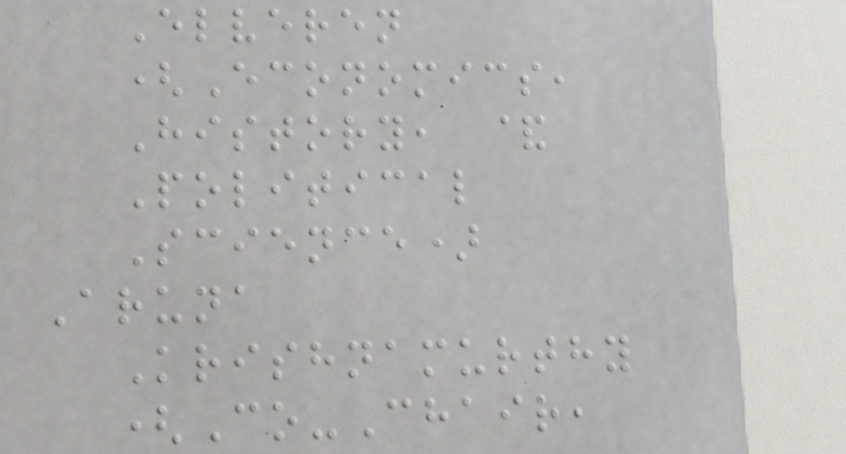Elveren
(Economics,
History, &
Political
Science)
Aruna
Krishnamurthy
(Co-Chair,
